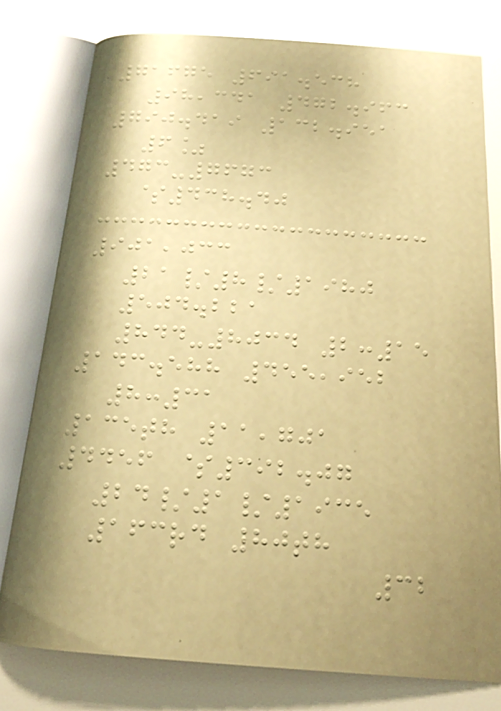71675 691.538
98,341 472.963
790.419 132.951
6%
473-7673
$438.40
901,033
21/8/1980
504.221
844-8034 2:15
143.588 455,952
8:31
135th 11,701
4456 $392.07
24/1/1935
163rd 80th
32
